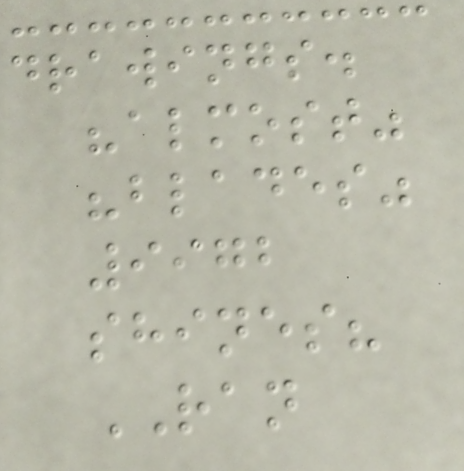drawings.
"almost"
"blades"
9972
shines?
RAN
